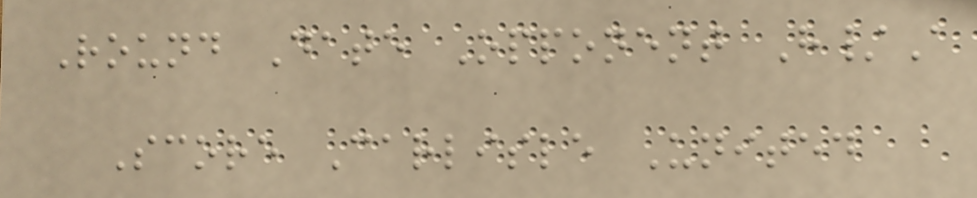Round Date Opponent H/A
Score Carlisle United
